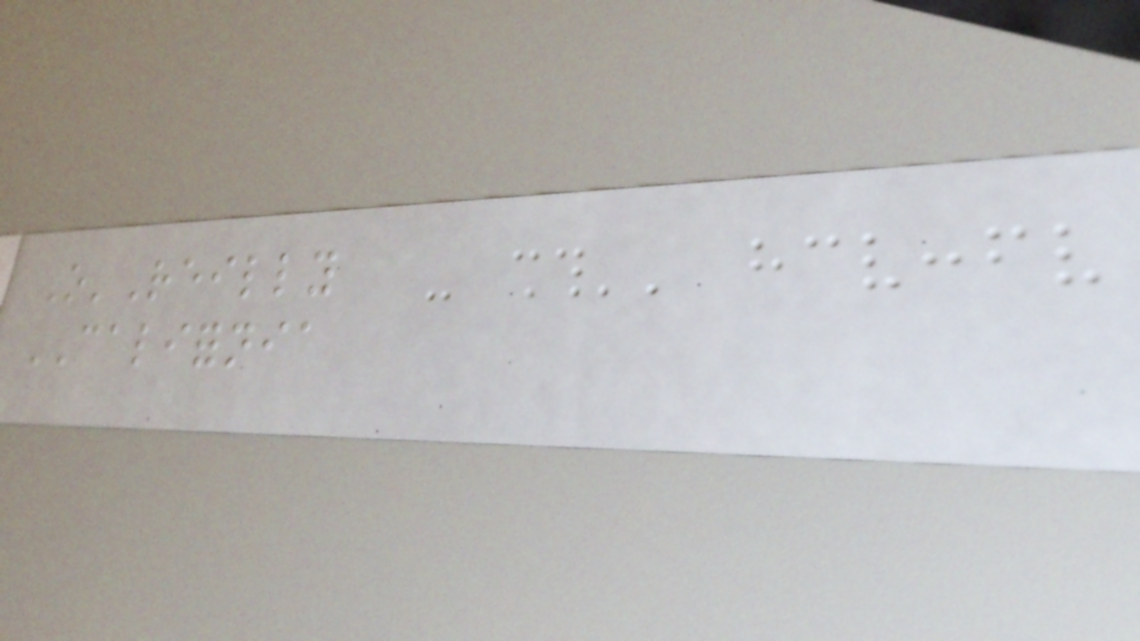O'Reilly
CALIFORNIA
